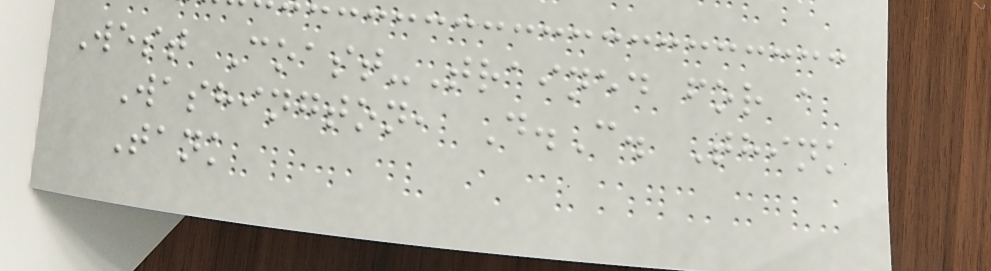West Coast-Trained for a
Washington, D.C. Think
Tank
